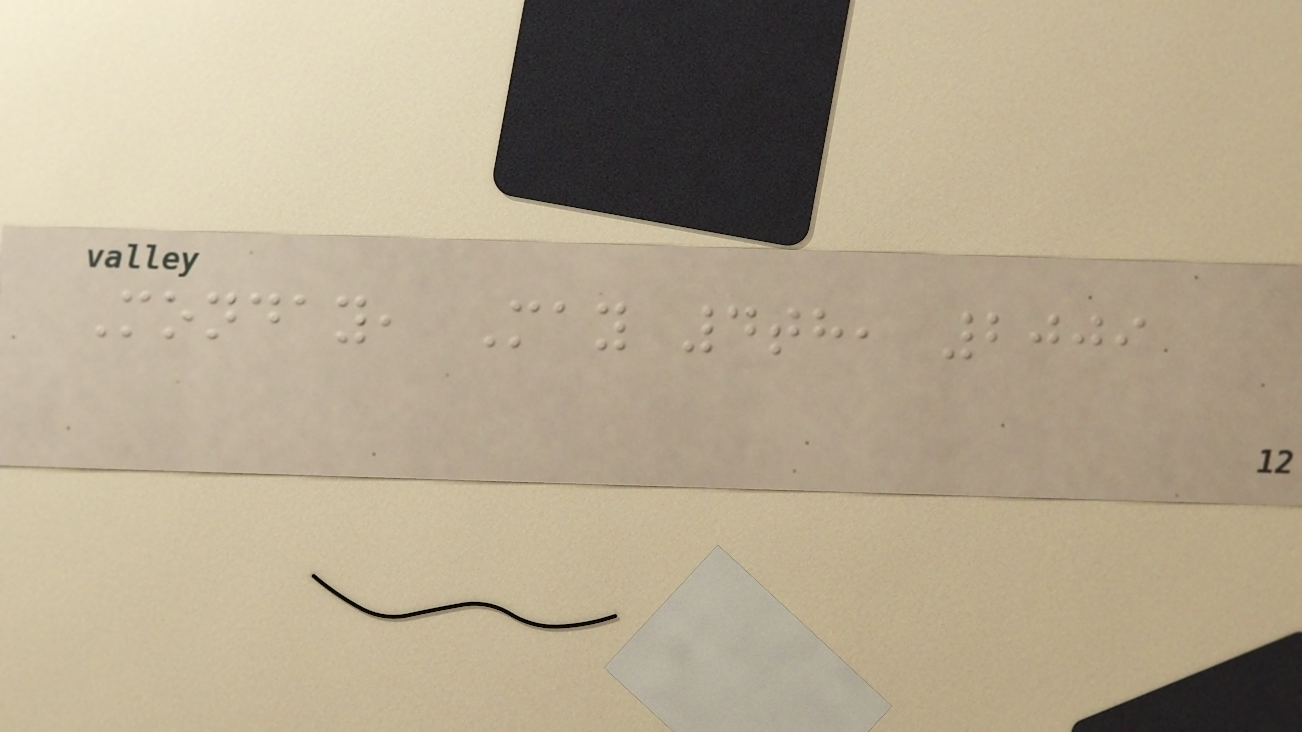Monday, May 4th, 2009
